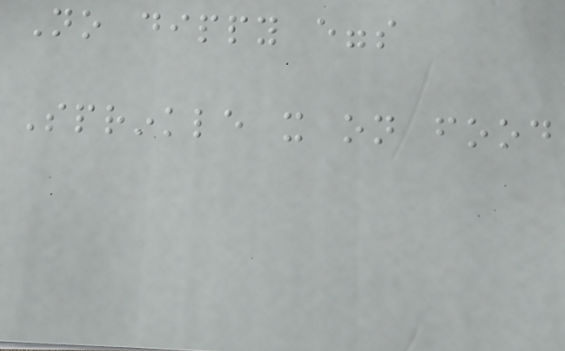No dippy eggs
Sprinkle it on food
